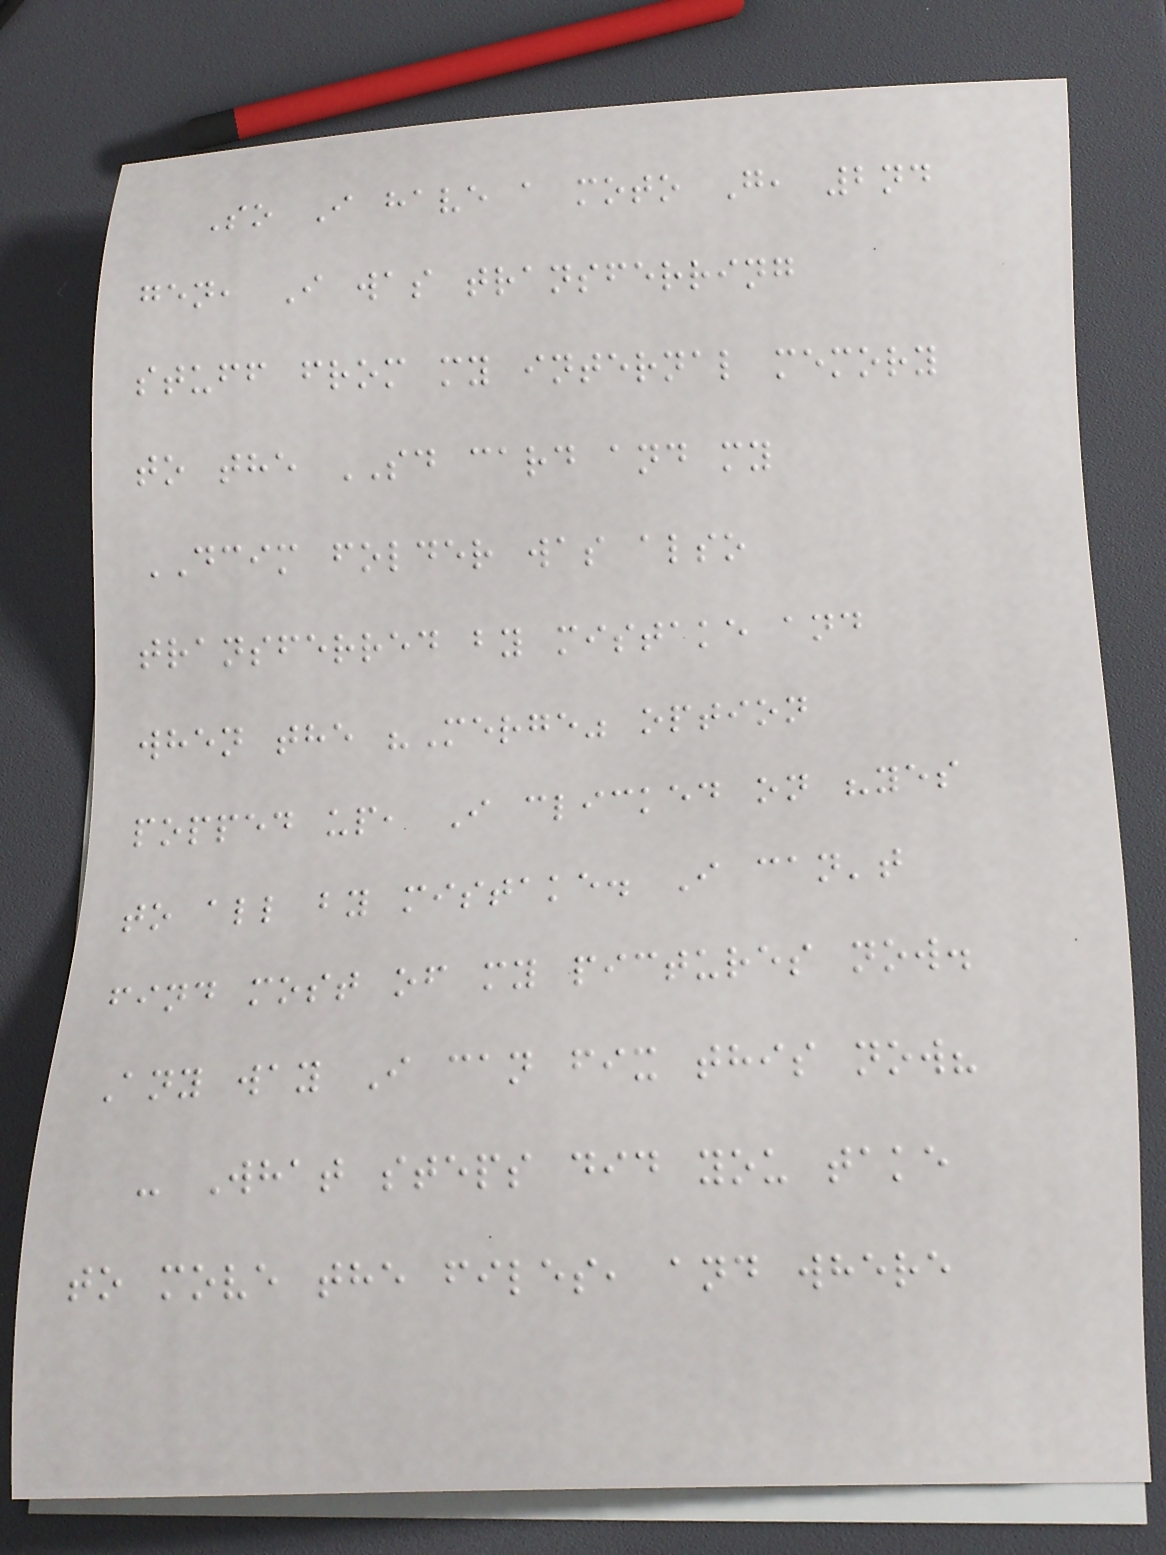So I have a moto G, 2nd
gen, I was transferring
stuff from my internal memory
to the SD card and my
DCIM folder was also
transferred by mistake and
when the "Merge" option
popped up, I clicked on "yes
to all by mistake. I can't
find most of my pictures now.
Any way I can fix this now?
- What steps did you take
to move the files, and where
